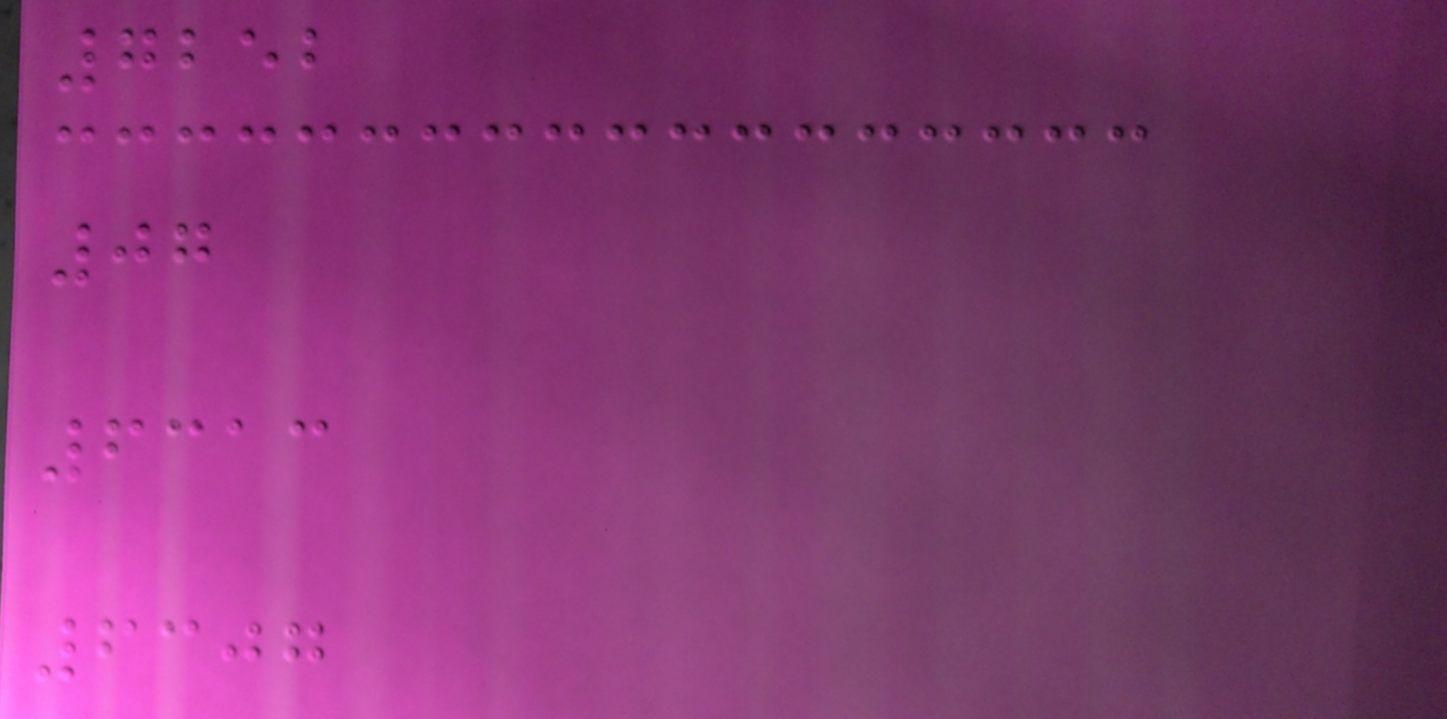7252
07
6313
6307
